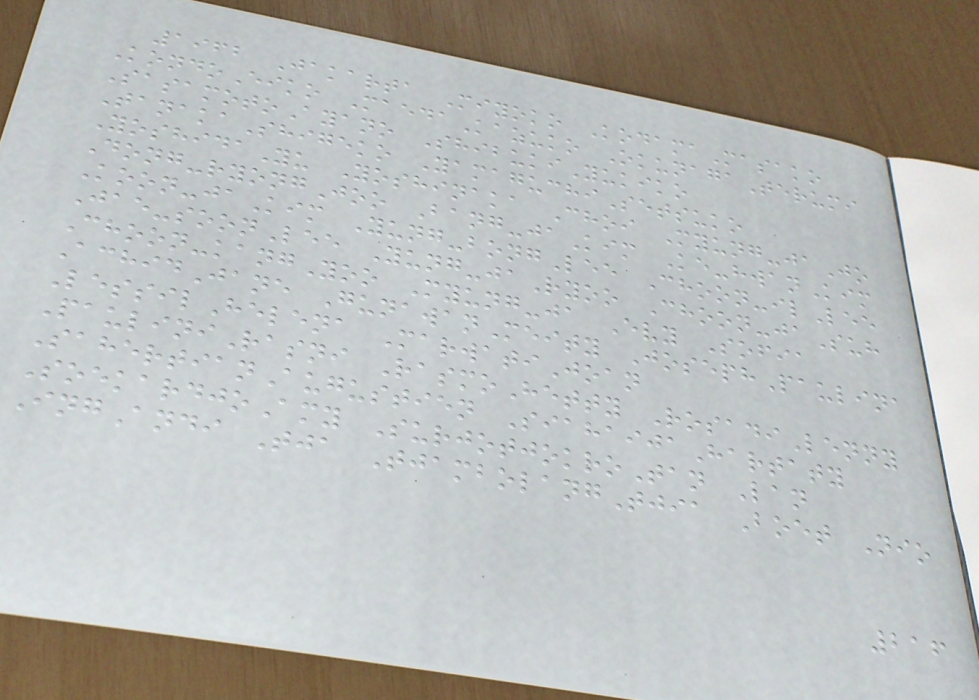1962 Jakarta Miyoko KodamaMasako
KondoEiko MaedaKazuko OkunagaTerumi
SasamotoAyano ShibukiYukiko
TanakaShigeko YamaguchiSetsuko
YoshidaYu Yoshinaka Choi Myung-jaJo
Dong-ryongJoo Bang-jaKim Ke-hwanKim
Koon-jaKim Yung-bongLee Choon-ilLee
Jae-soonLee Yung-jaRyoo Choon-jaSuh
Choon-kangYoo Myung-ja Evy Sofia
AchidJane GunawanMeity JosephPaulina
LessilHelena MarwatiJoan
PauliniRasni RasmoHetty RosadiLenny
SahertianAugustien SiahaijaHartaty
SoekardjoAmy SurjotjokroTan Lan
IngAndi Tja TjambolangTjia Boet Nio
216
